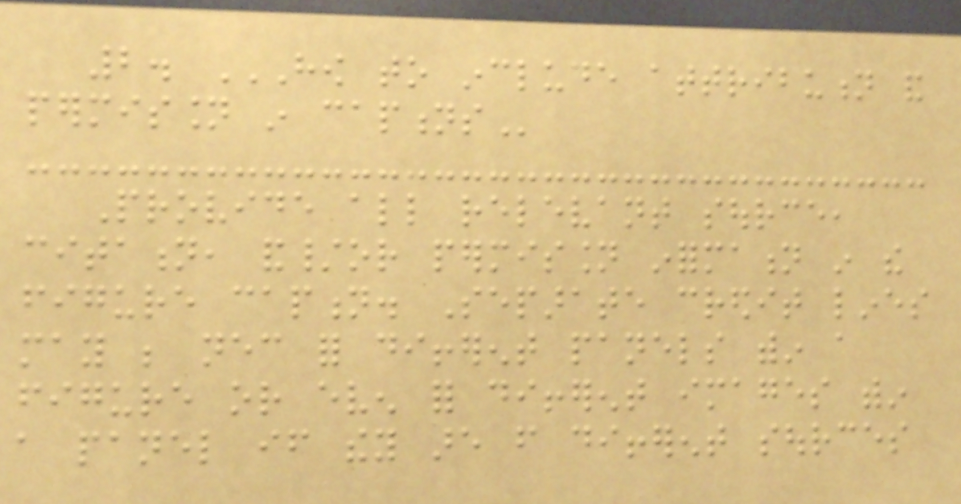2. HOW TO INCLUDE ATTRIBUTION AND
PERMISSION IN CAPTIONS
Provide all relevant source,
citation, and/or permission information in the
figure caption. Separate credit lines
may be necessary for different panels within a
figure or even for different images within
a panel if they are from different sources
